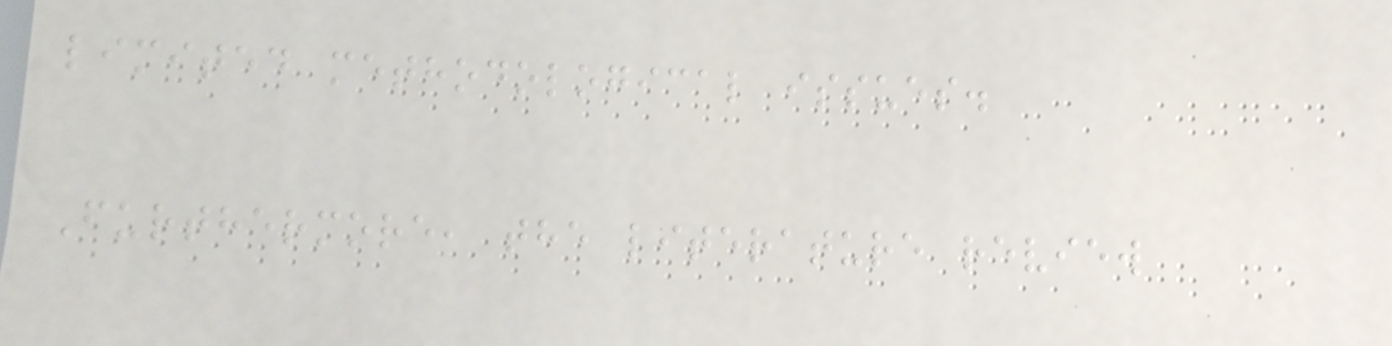limited methodological issues.
Furthermore, the literature review
